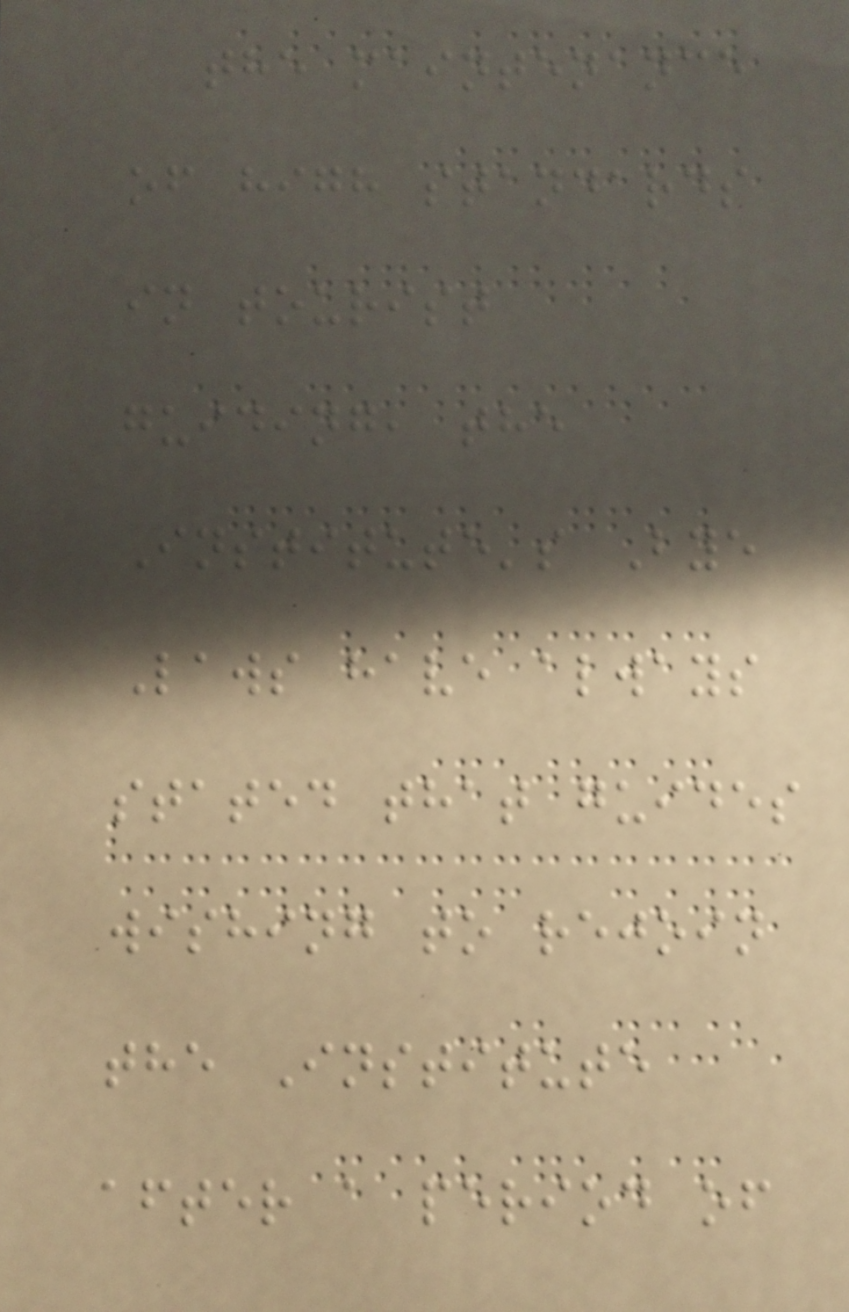the maintenance
of high standards
in tourist
guiding, the
Institute's Bye
Laws have always
stated that guides
wishing to rejoin
the Institute
after a period of
